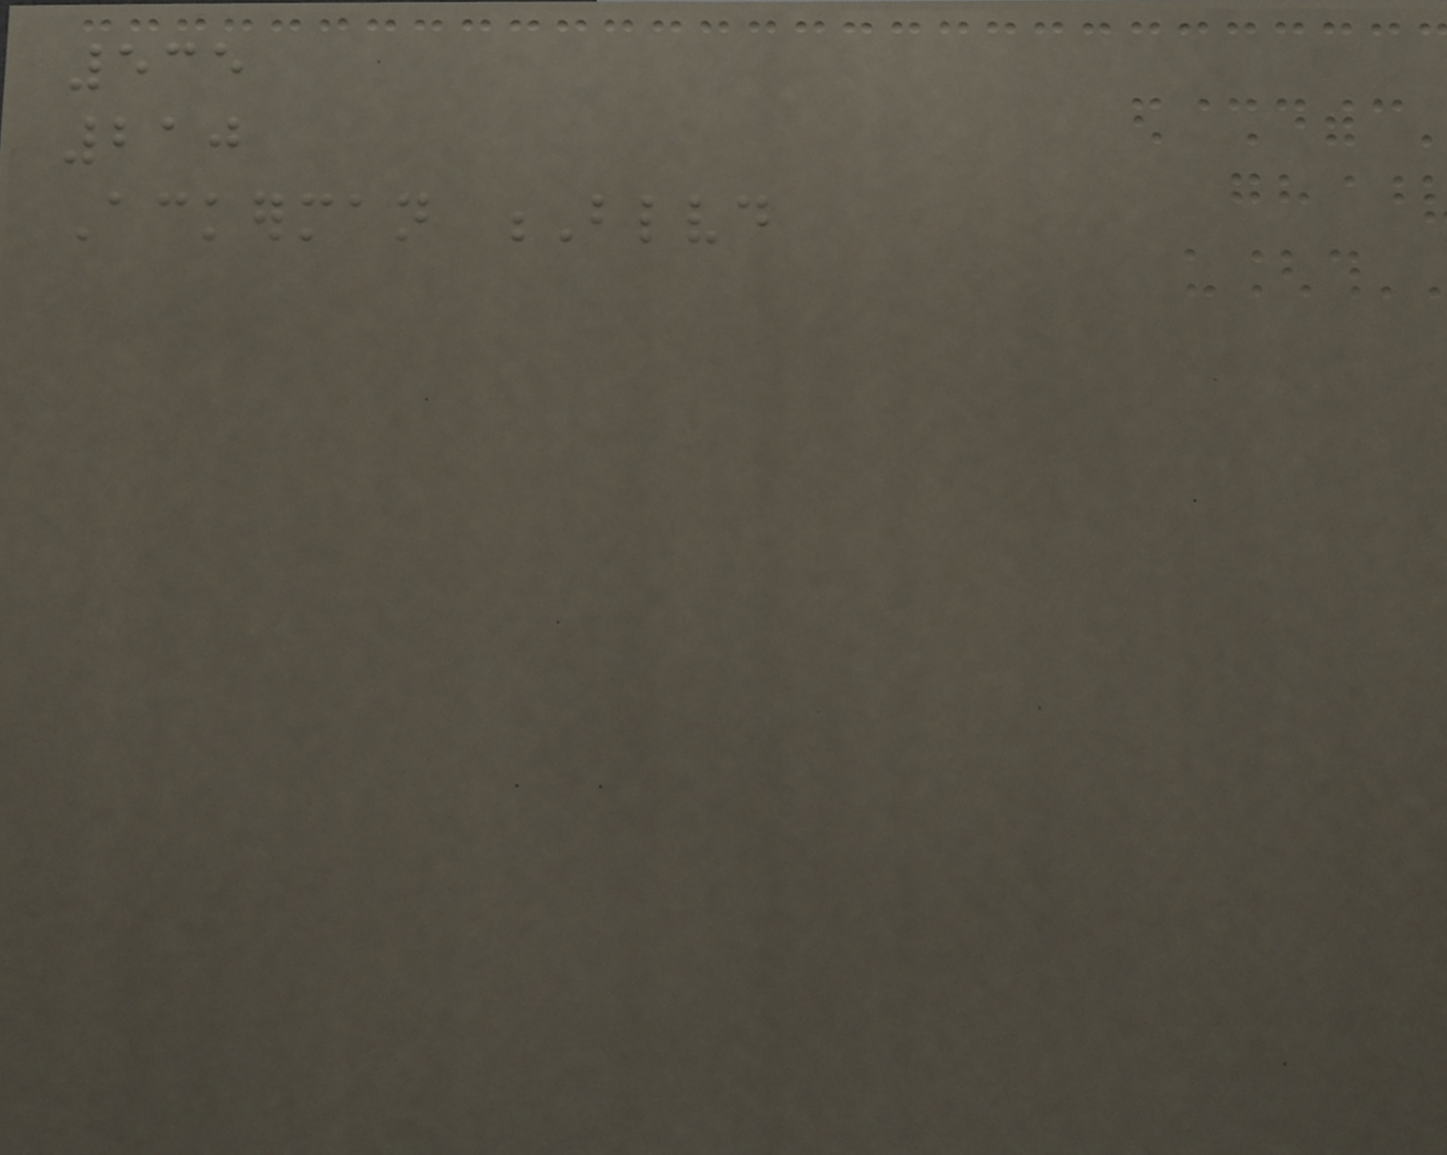535
210
Ackerman Blvd
